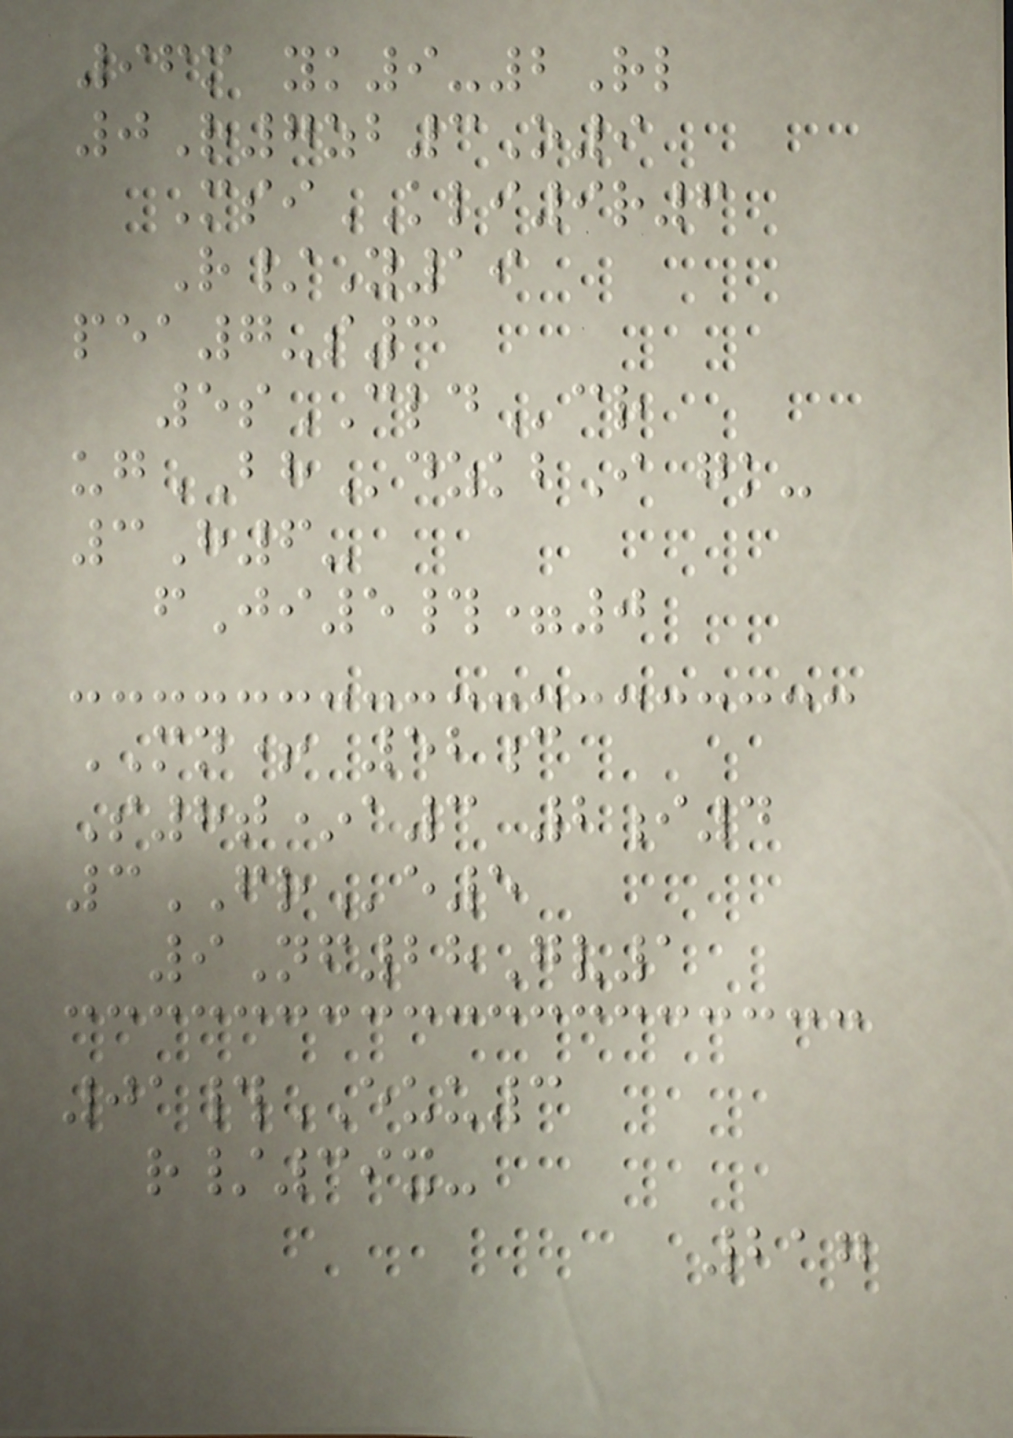96m yk9-2Rl
0R7zb3O9
MsiKLI9r6
R/Y19
pea7-s3
5sCLDcr
ugBHdzkbI gk-
3H6-
fJi5#=0
MN+ 52c
S8t*a3 2i4
3FRe5
9Nf28Gv1
01#EUU3
r/39x-
217
